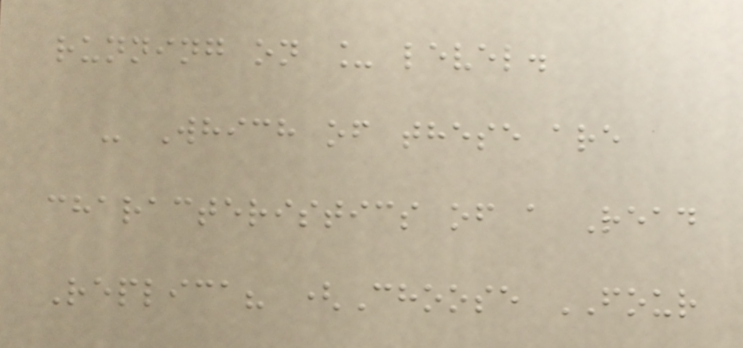running on _ level.
- Which of these are
characteristics of a Read
Replica? (Choose FOUR
